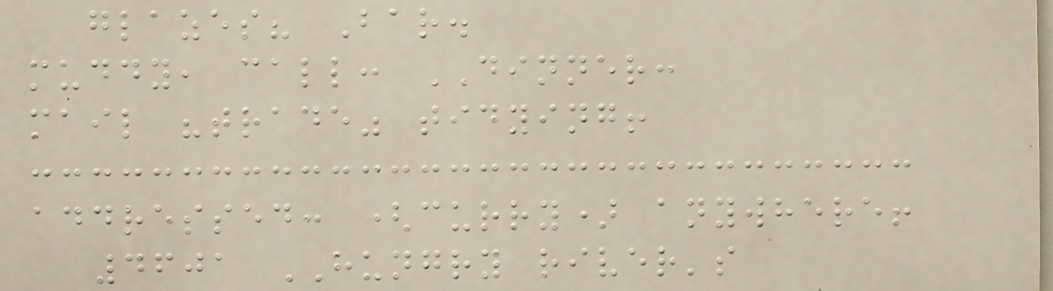glazes? Bar.
muddy, call: DINNER:
mail "trade" tidying!
addressed: (curry) anywhere!
4601 HUNGRY river's
